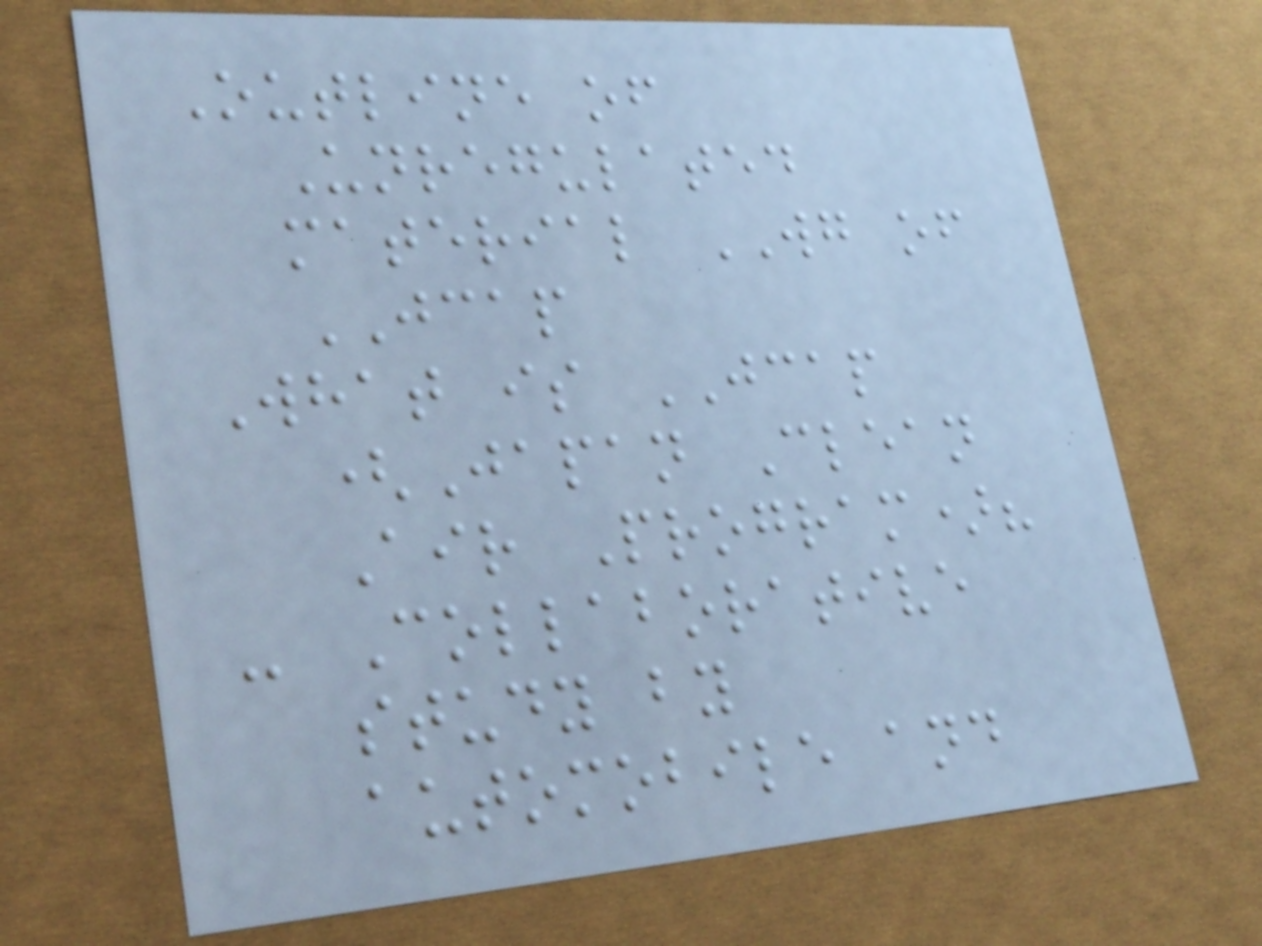Outline of
Unregulated
material WG of
JCAP
What is JCAP
(Japan Clean
Air Program)?
- Collaborative
study by
automobile and
